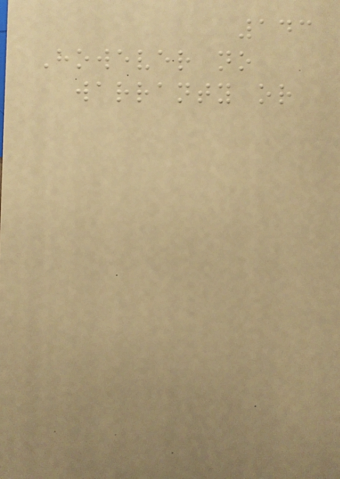143
However no
warranty or
